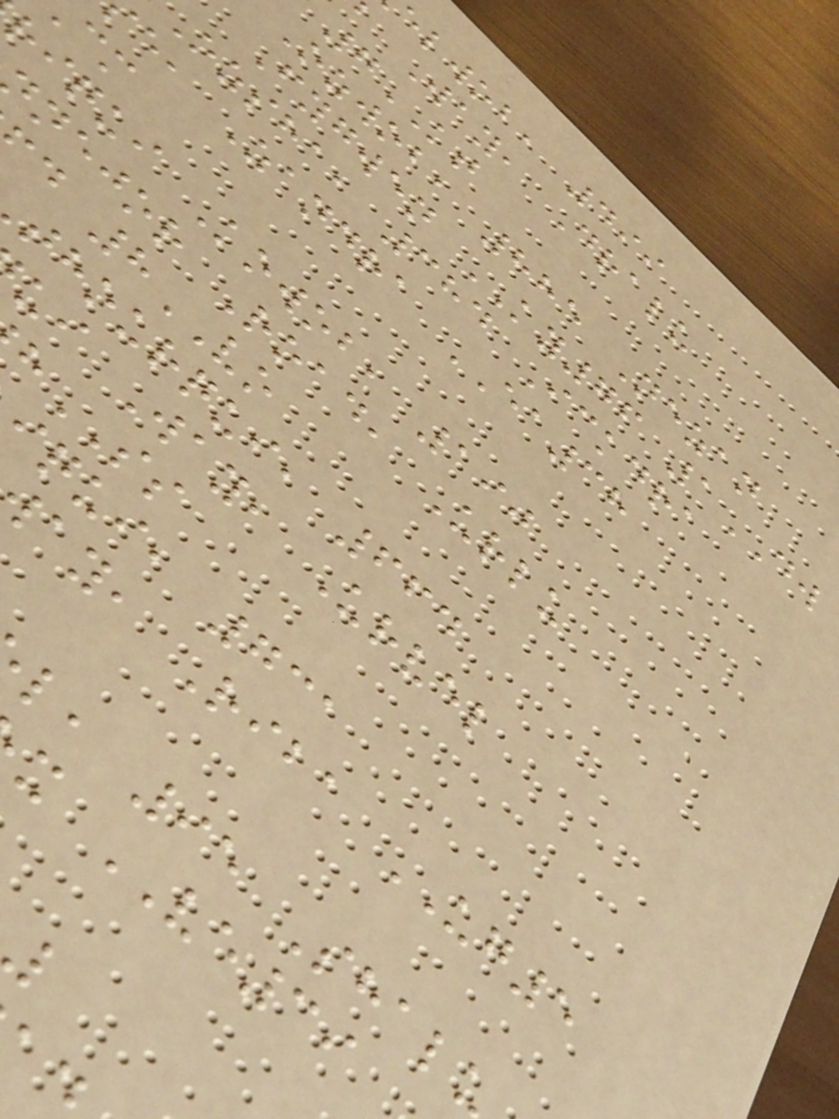elwob, 499
Way, Dralu
7KT
Ozwob, 885 Nezan
Fygwen KY76 1DW
Ozsha, 384 Ickdra
e, Zandra EA38
riqui Kowob, 190
nejor Road, Urlu
d 8VO
thourqui, 664
ui Way, Urvel
SS
qui, 731
ay, Riba UG5
l, 95 Shalu
x VE39
